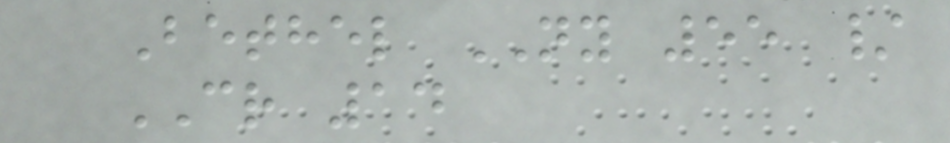Bethel NY 55 /
CR 14
